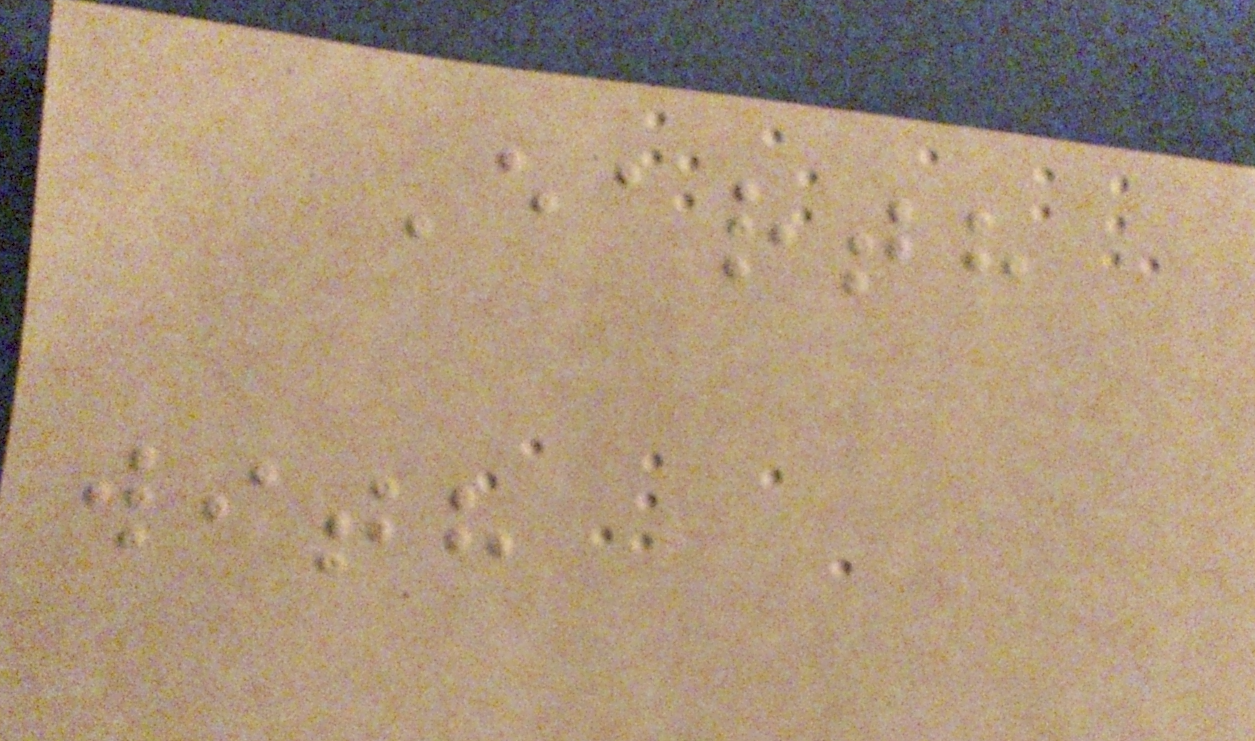Earth
with
